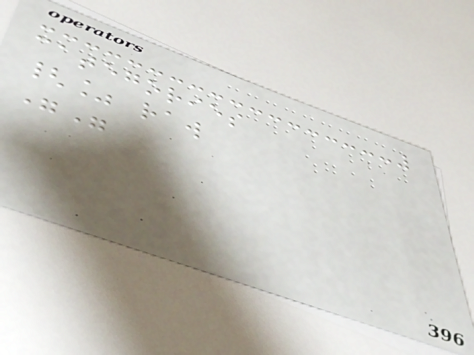categories
{% raw
""
